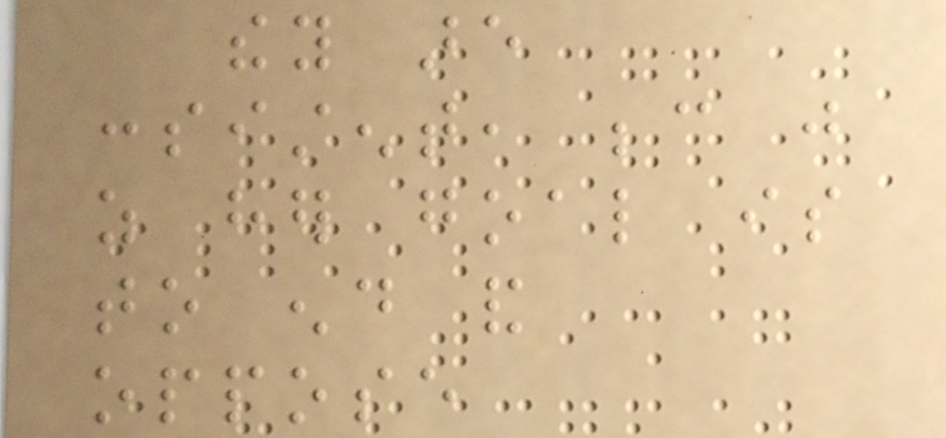they are
consistent, because just
as her goal is
to end and
oppose
